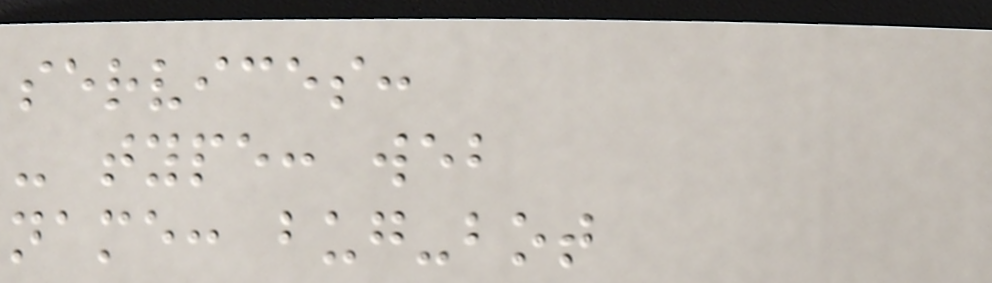services:
- type: web
name: bug-bot
